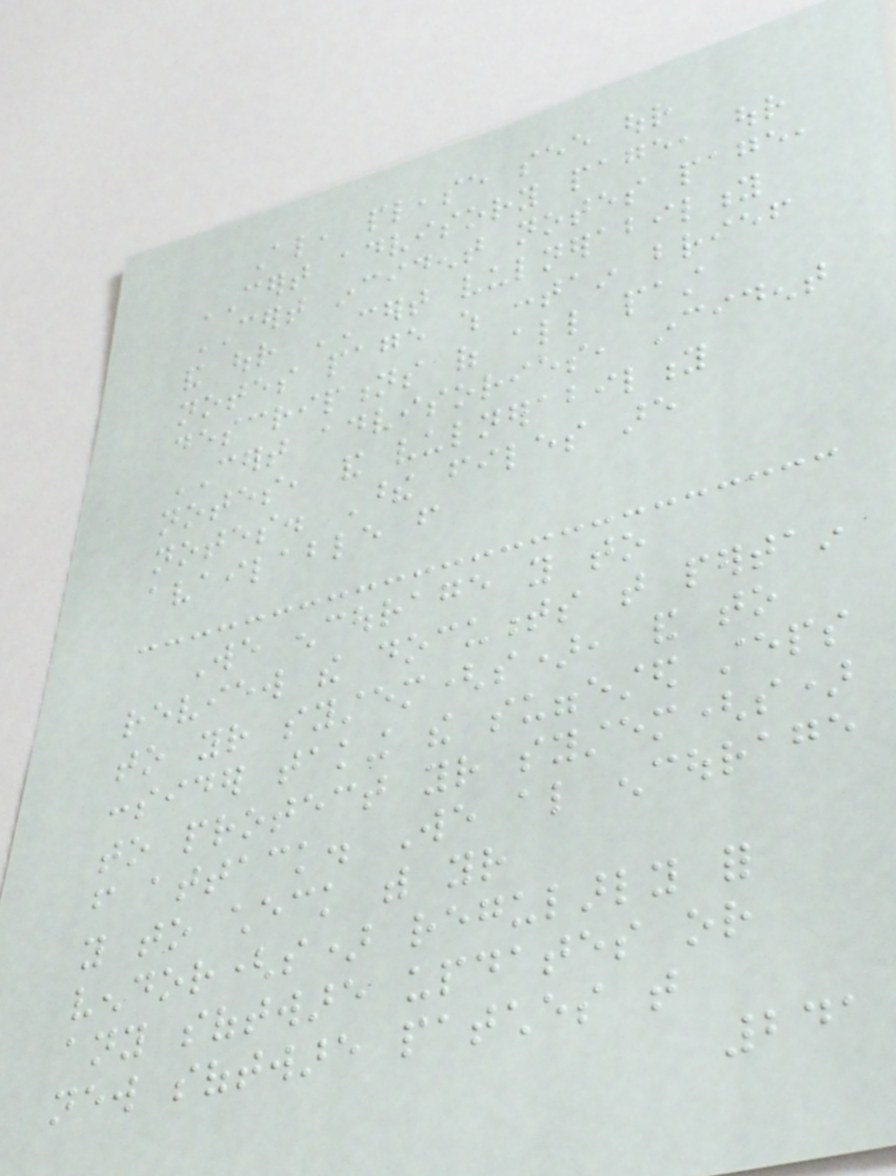Also, please see our
CERT advisory page, our
CERT incident notes page,
and our CERT vulnerability
notes page which contain brief
descriptions of all past
CERT advisories, incident
notes, and vulnerability
notes. These files are
available from
We encourage you to
review the documents that pertain
to your system(s), and to
consider taking the suggested steps
to protect your system(s)
from attack. We also encourage
you to check with your
vendor(s) regularly for
any software updates or
new software patches that
241
